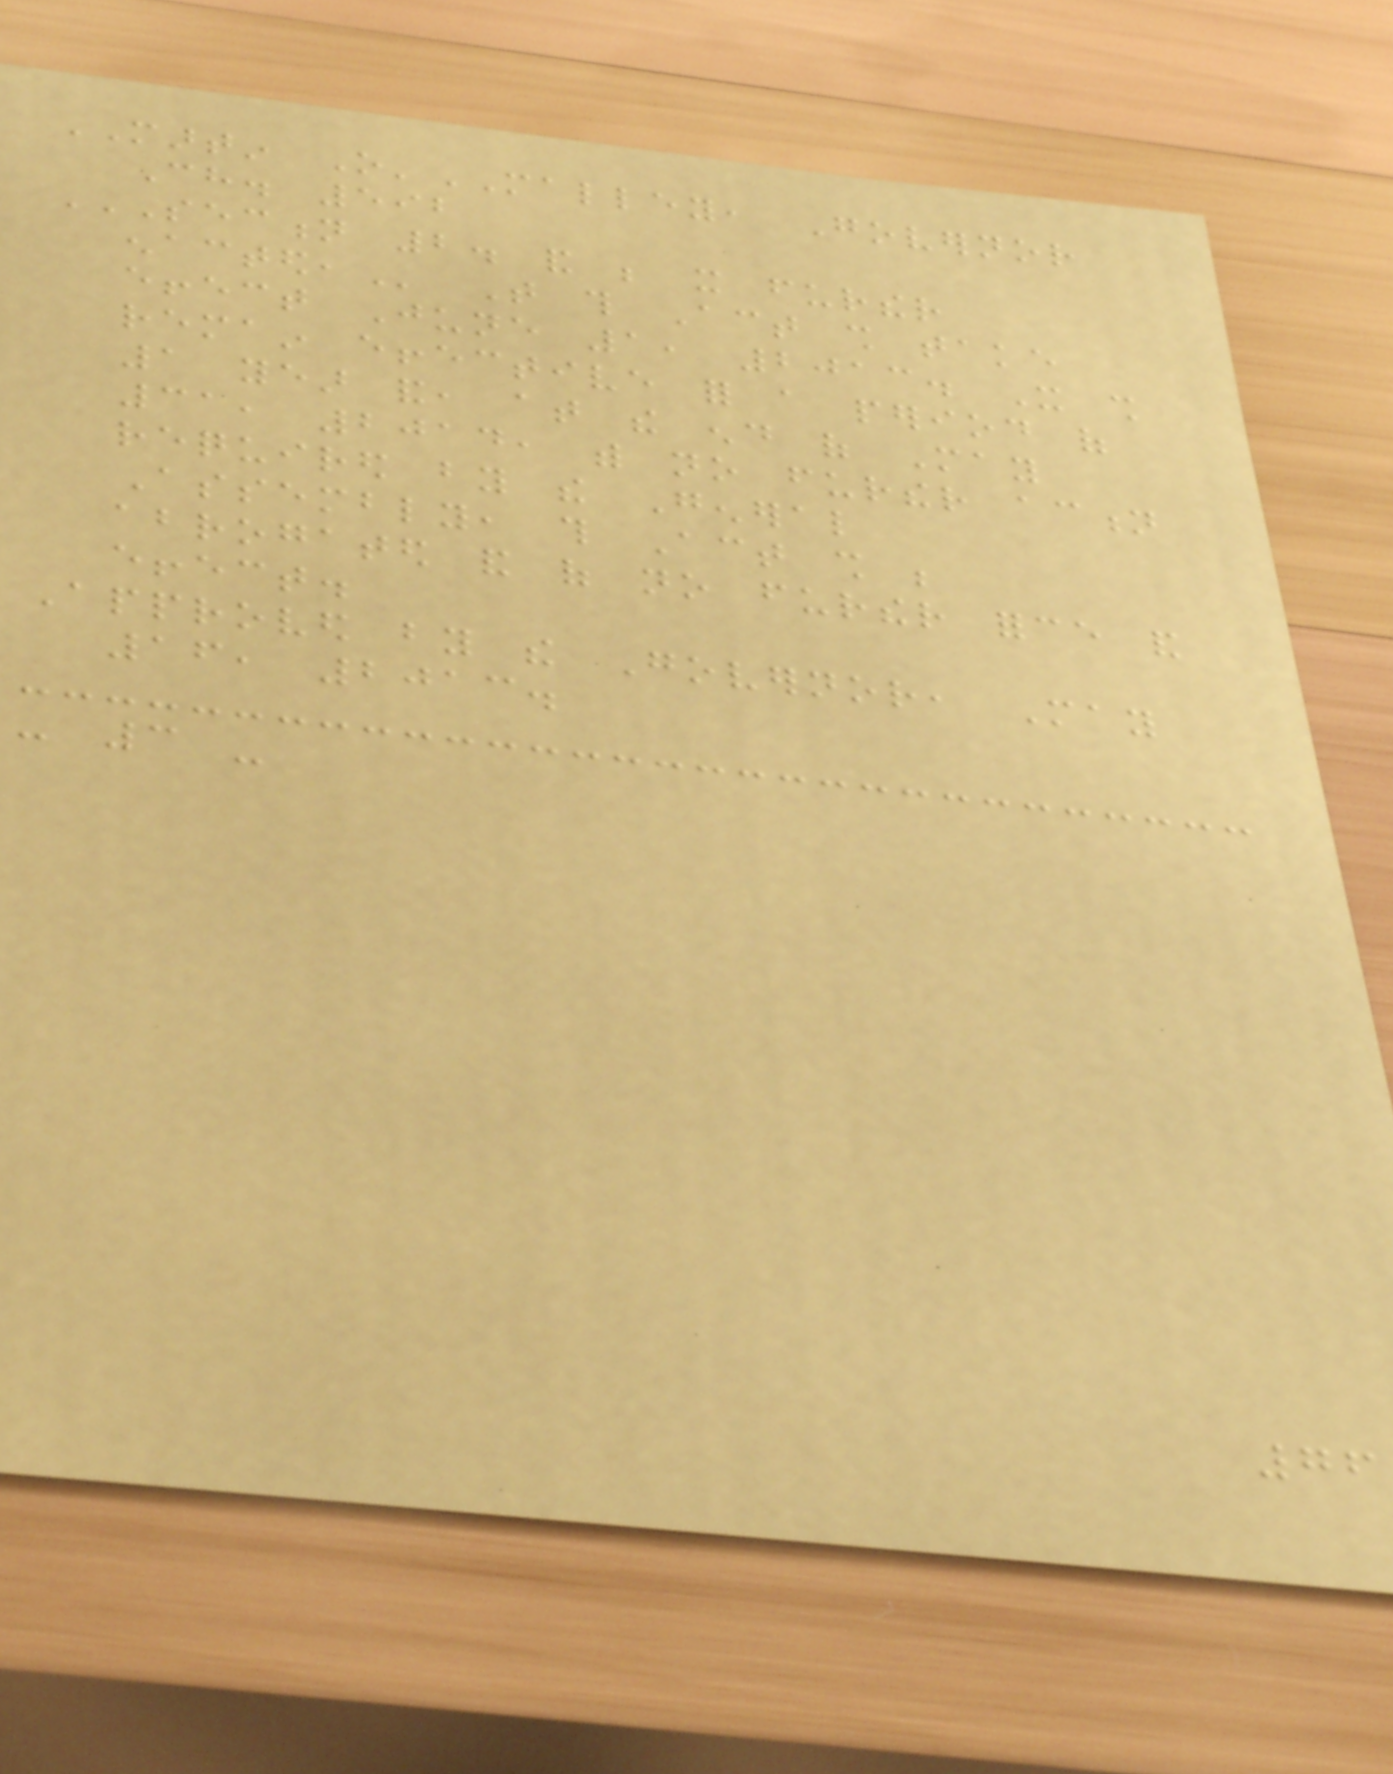MARTIN O'MALLEY, Governor
Ch. 592
SECTION 2. AND BE IT FURTHER
ENACTED, That this Act shall take
effect June 1, 2013. It shall
remain effective for a period of
1 year and, at the end of May
31, 2014, with no further action
required by the General
Assembly, this Act shall be
abrogated and of no further force and
effect.
Approved by the Governor, May
16, 2013.
- 3 -
76
